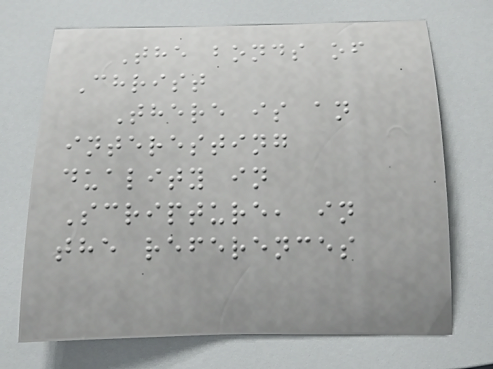The bonds of
Christ
There is an
interesting
duality in
Scripture, in
the references
